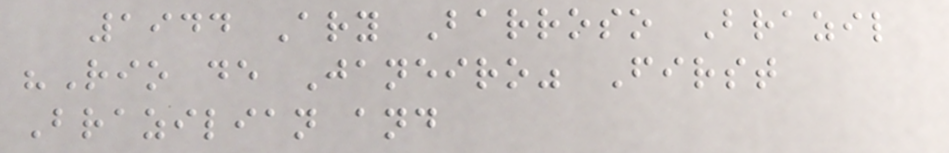1944 Ary Barroso Brazil
"Rio de Janeiro" First
Brazilian and
